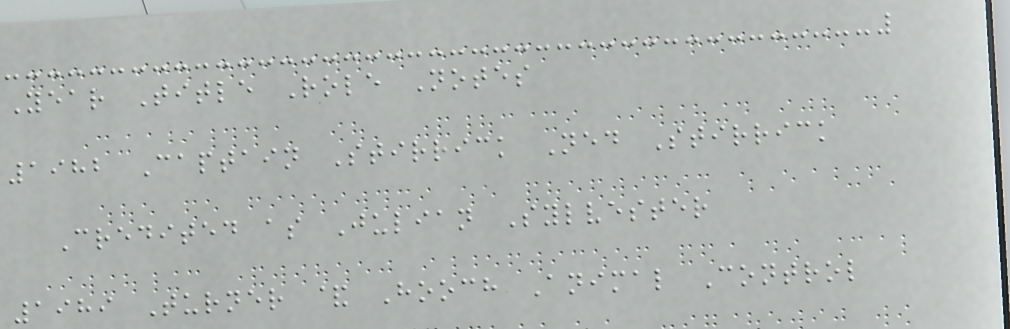Year Title Role Notes
1982 Captain Stirrick Ned Stirrick
Credited as Julian Sylvester
1989 Turner & Hooch Animal Control
